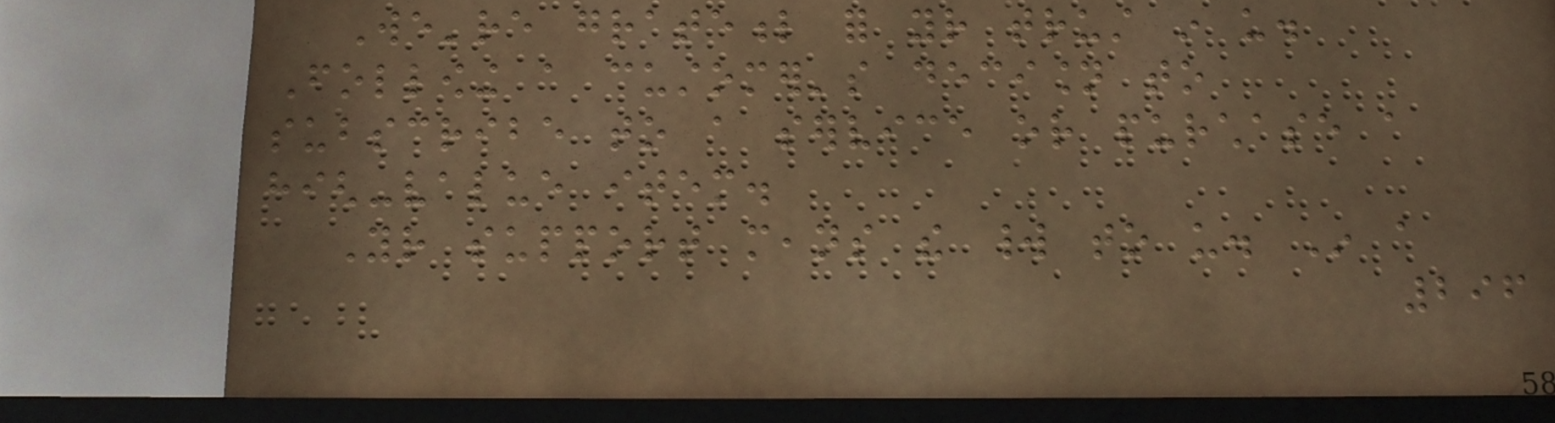We're grateful for your trust in us.
Following a customer's decision to
subscribe to a service or purchase a
high-value item.
Your support means the world to us. In a
296
